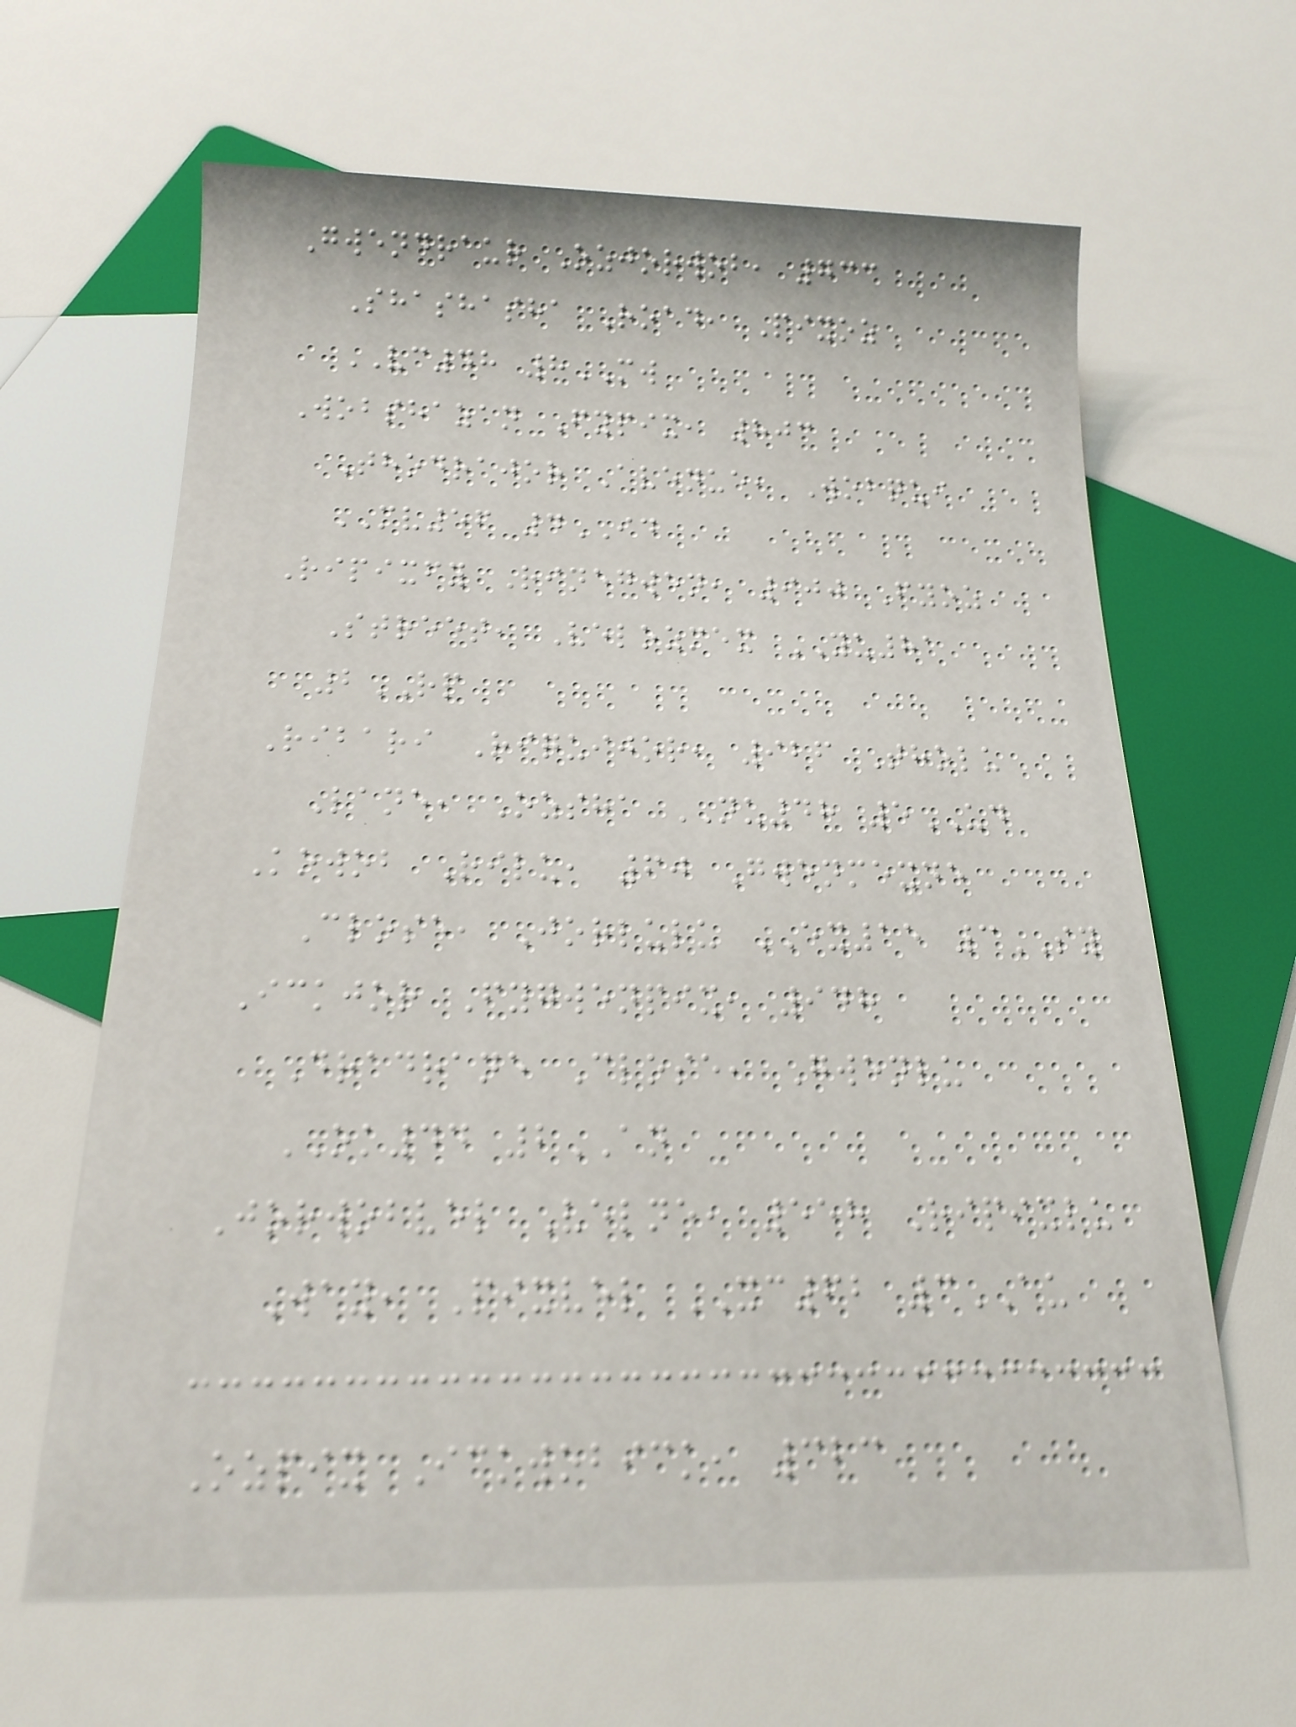Gwendraur Ozjorwob, 733
Shashasha Road, Pixoz
VC48 8MW
Wobshazan Fypix, 803
Thodrajor Avenue, Wobqui
MV56 4ID
Ripixfy Rinegwen, 900 Fyoz
Street, Velozmex YU81
2RP
Ribari Riquijor, 926 Tholu
Lane, Ozsha NU48 5UD
Kowob Rilu, 60 Gwenmexne
Close, Jorlulu EX15 3SY
Ickjor Fygwenpix, 948
Dradrane Close, Gwenlu
OK44 2AN
Jorwobvel Velne, 558 Ripixlu
Way, Pixvel XC62 3AU
Ozpix Ickwobick, 323
